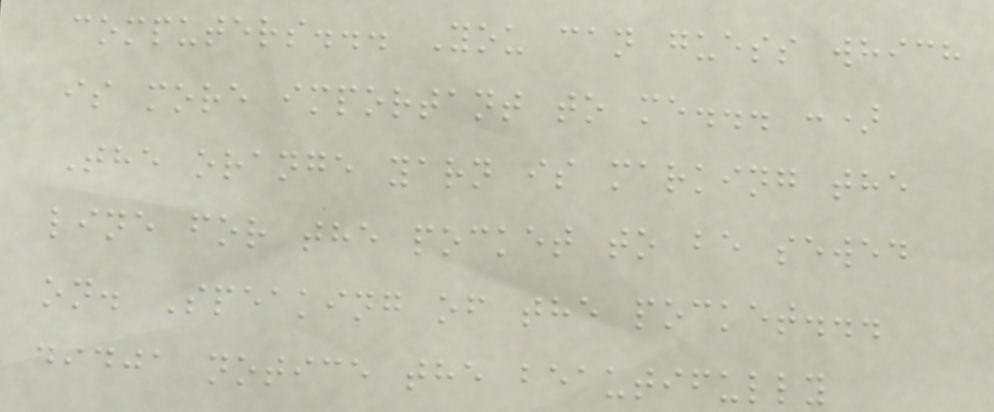computers... You can guess which
is more important to me... :)
The orange yarn is marking the
line for the pocket to be sewed
on. Speaking of the pocket...
didja notice the beautifully
